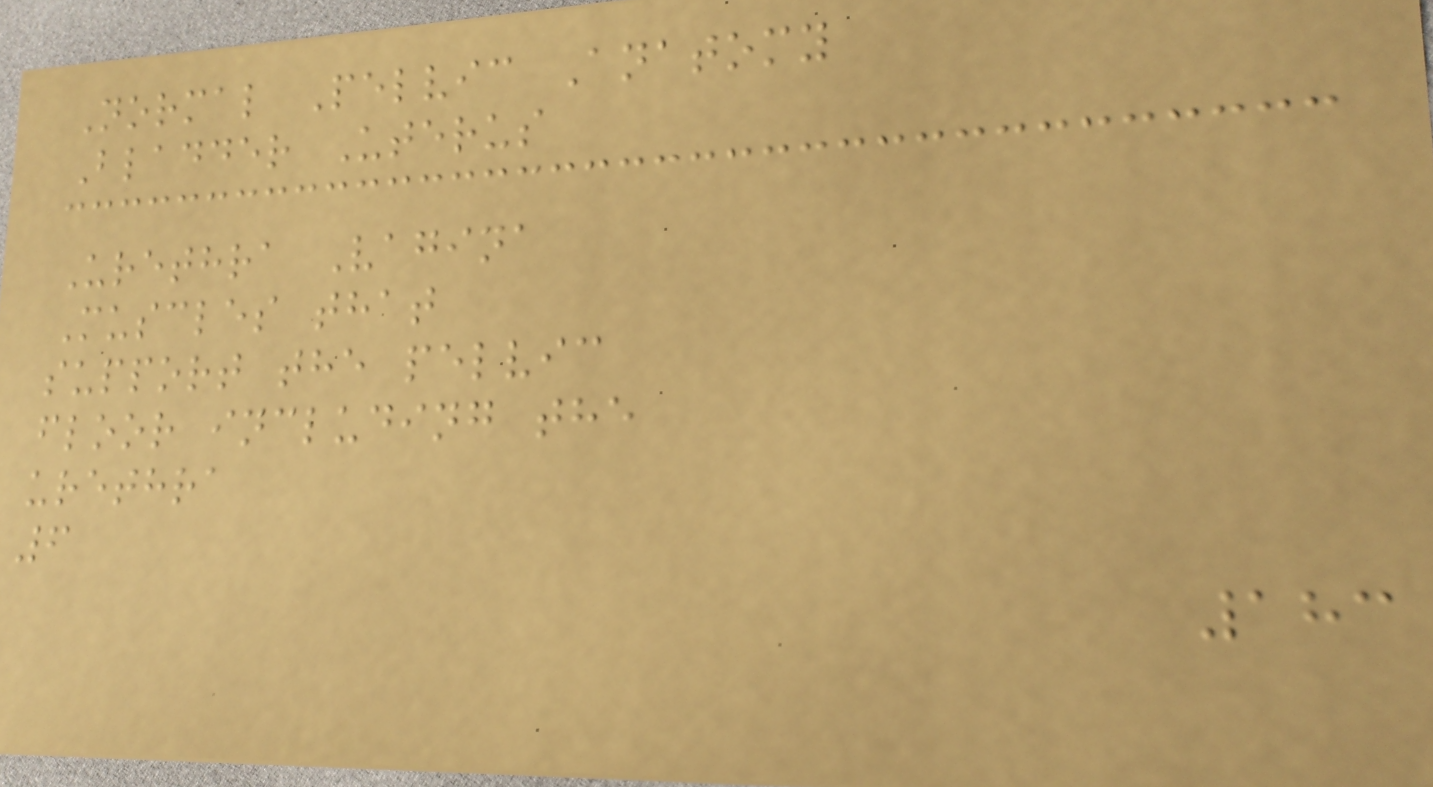Normal Pelvic Anatomy
Bladder Uterus
Urethra Vagina
Muscles that
support the pelvic
floor including the
urethra
6
183
